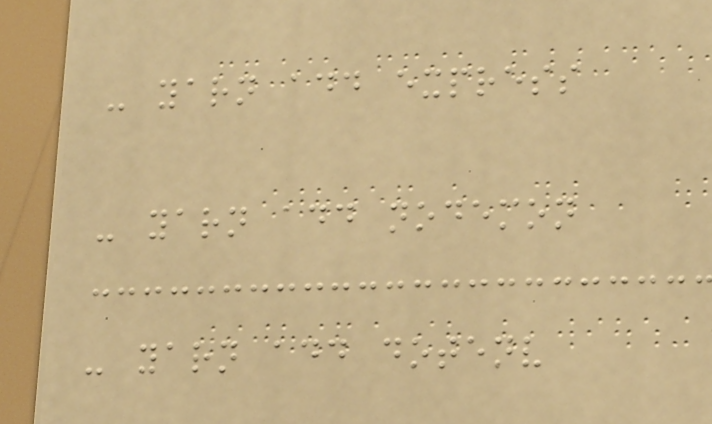- yarn add express
- yarn add nodemon
- yarn add dotenv
